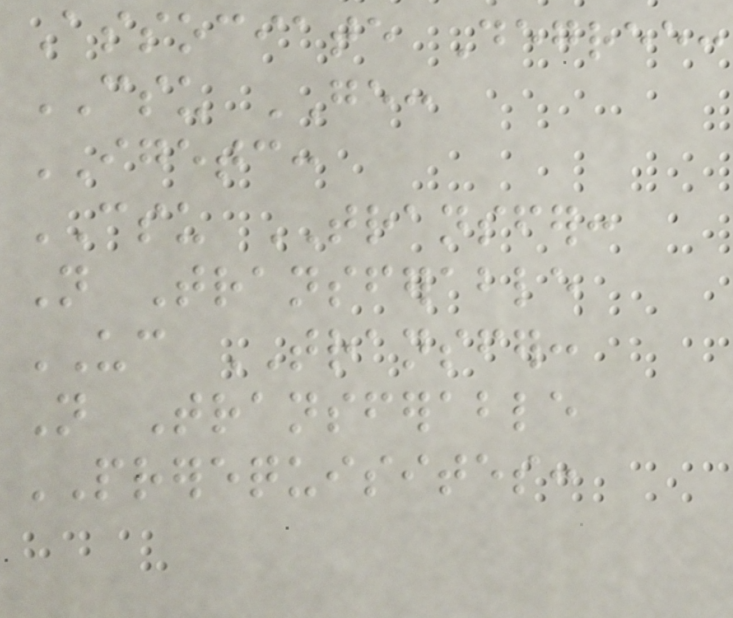Associate Degree:
CSU GE:
IGETC:
CSU TRANSFER:
Not Transferable
UC TRANSFER:
Not Transferable
PREREQUISITES:
